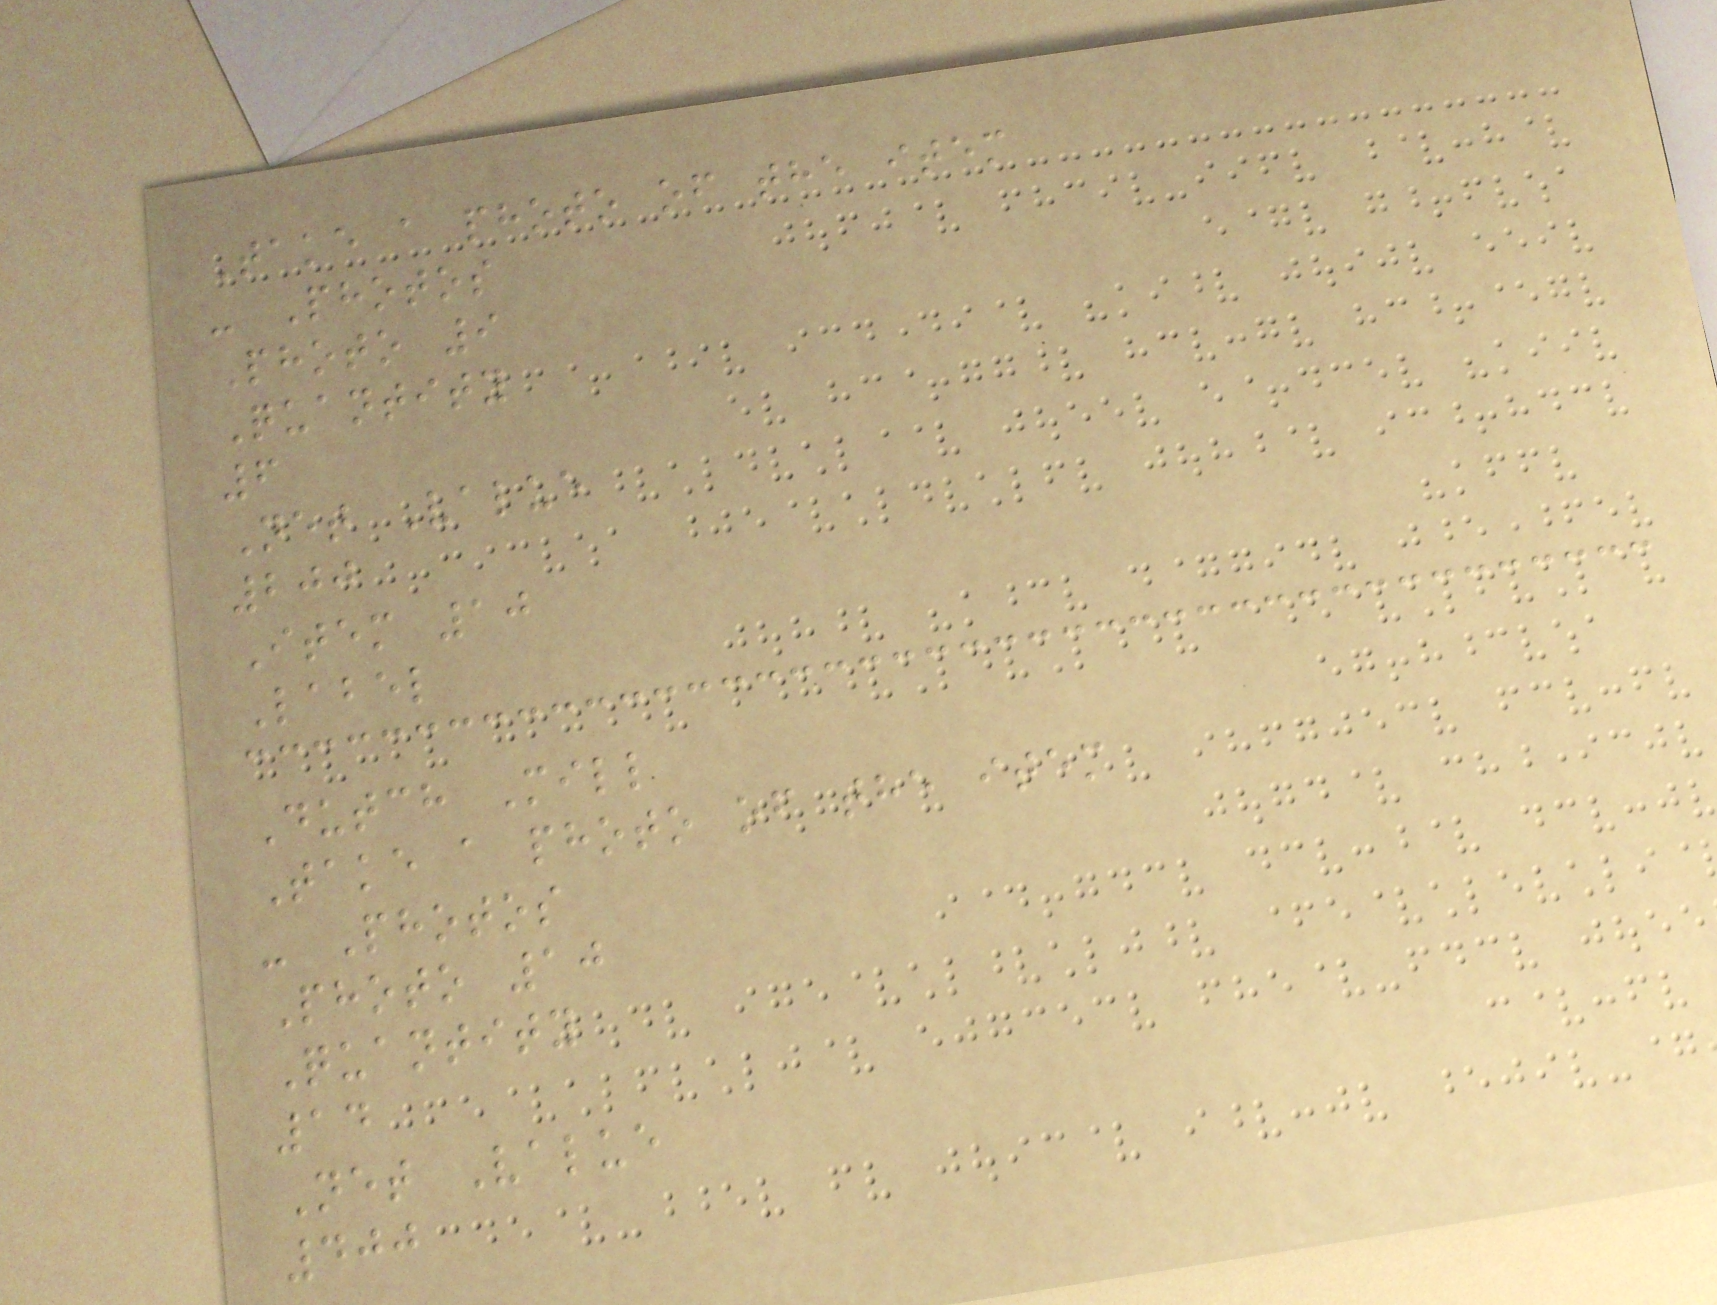Take a photo of the item
- Photos
Photo 9
Quantity
6
Net Value
200
Item 10
Label
Dutch Mill
Take a photo of the item
- Photos
Photo 10
Quantity
14
Net Value
400
